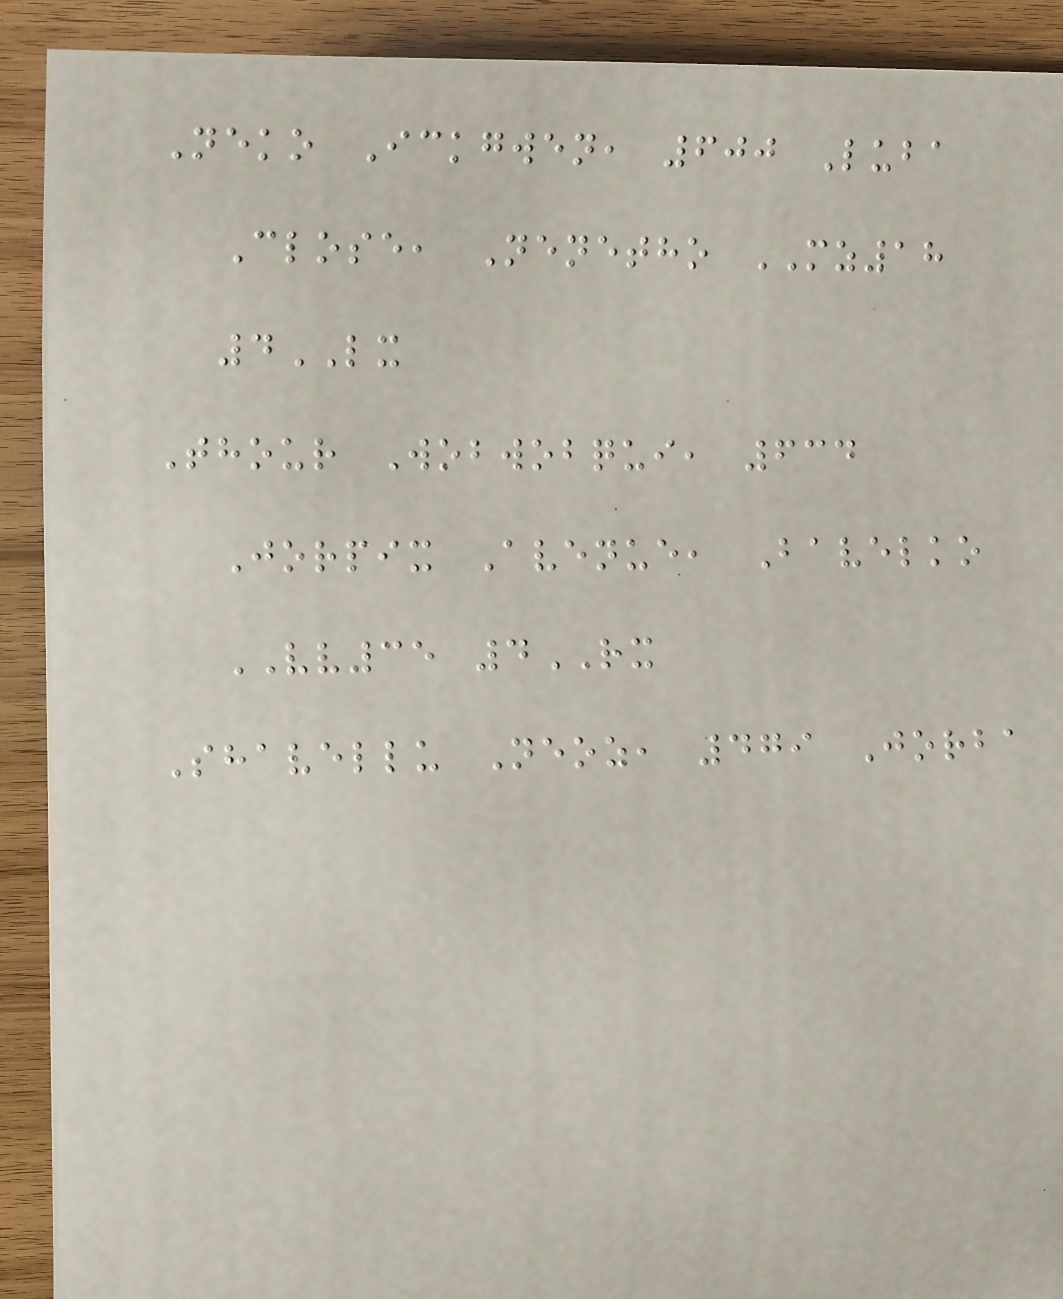Neko Ickgwen, 600 Luba
Close, Nenetho MZ18
4LX
Thour Wobwobqui, 634
Jorpix Avenue, Bavelko
VV35 4RX
Shavellu Neoz, 479 Jorba
